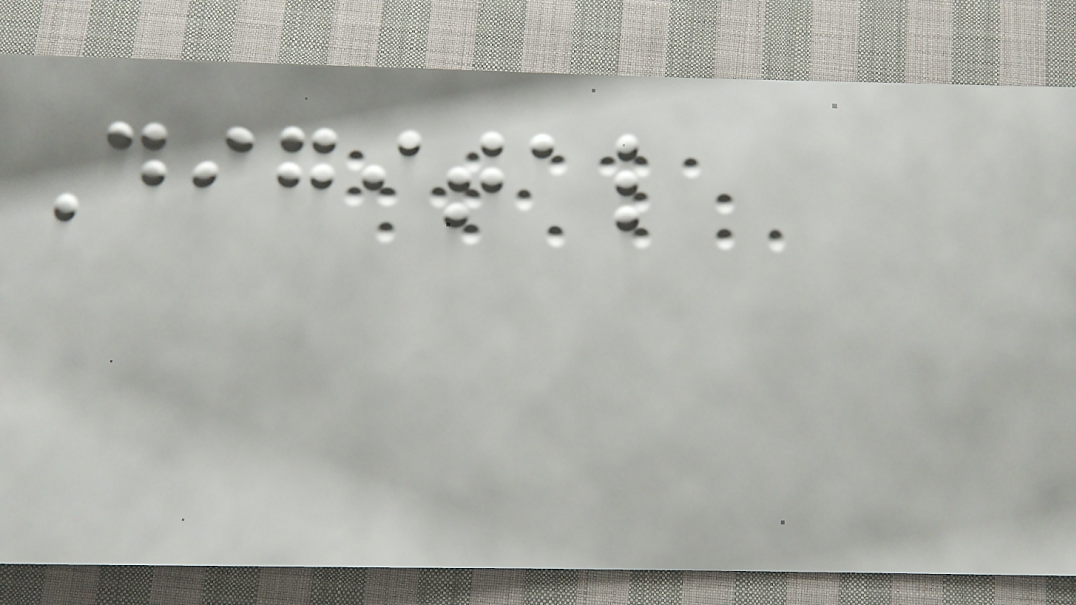Digital
